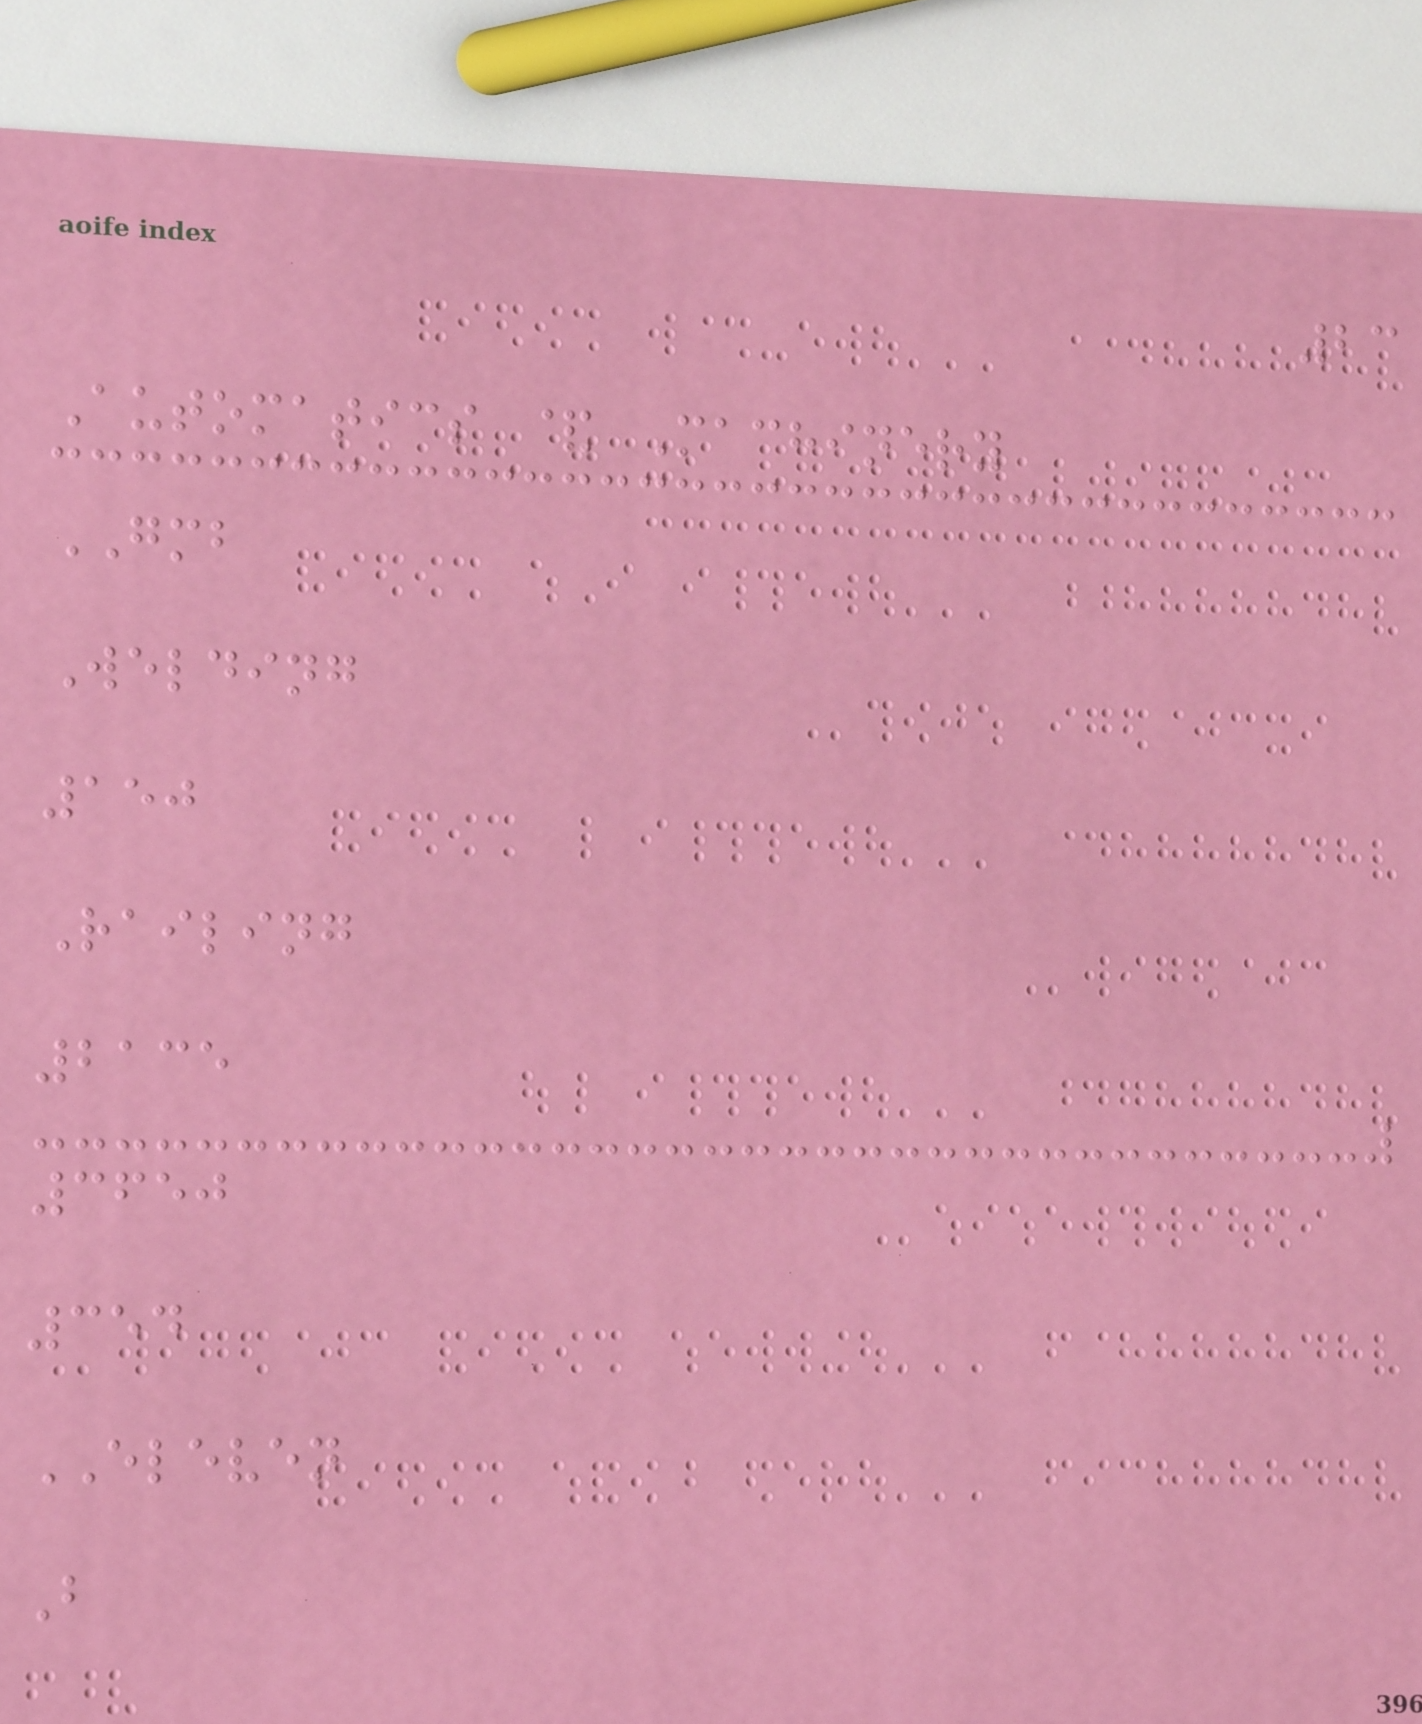23
Automatics & Machinery
GMB
Welding
150
Railing
2135
3650
354
ELEVEN
B
